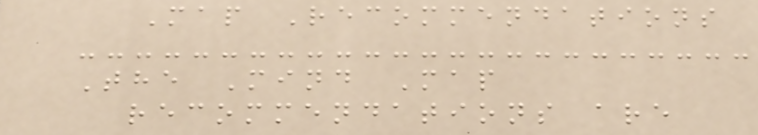Map Recommendations
The Mind Map
recommendations are
